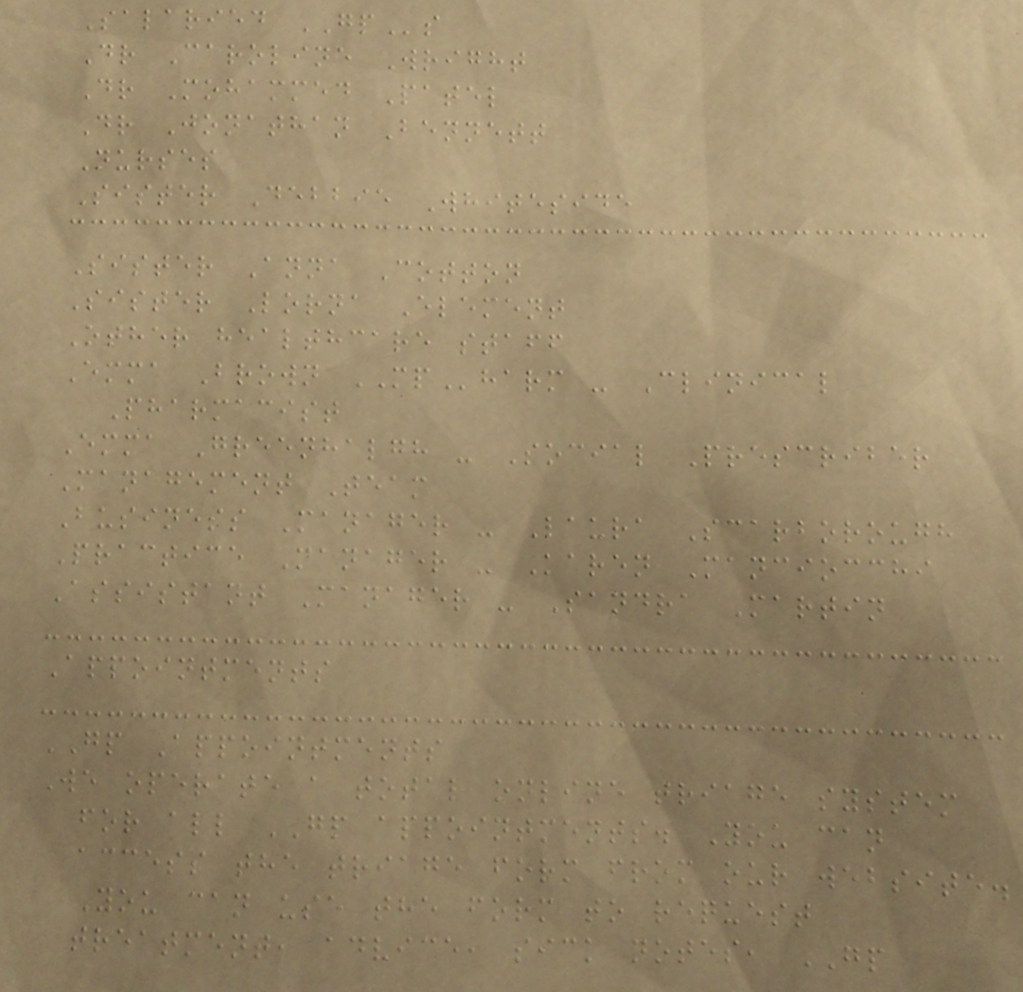Salaried GPs
Dr Caroline Wright
Dr Mohammed Patel
Dr Jonathan Bennett
Nurses
Sister Debbie Whiteside
Sister Anna Cotton
Sister Lorna Element
Other healthcare staff
Emma Brown MPharm - Clinical
Pharmacist
Emma Greenhalgh - Social Prescriber
Management Team
Business Manager - Laura Scarborough
Practice Manager - Karen Manciocchi
Assistant Manager - Sandra Martin
Appointments
GP Appointments
We operate a total online triage system
for all GP appointments. You can
access the triage form from our website.
You can use the form to request
treatment, advice, sick notes, GP
